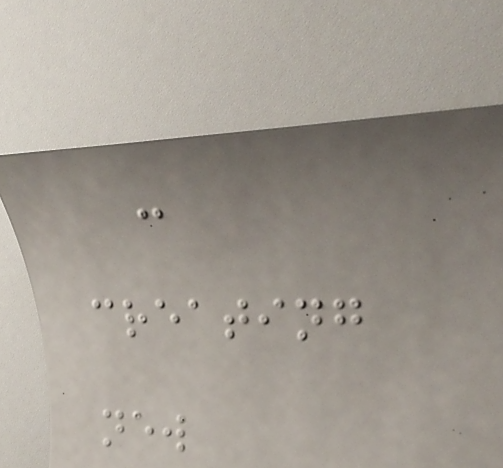-
creating
new
